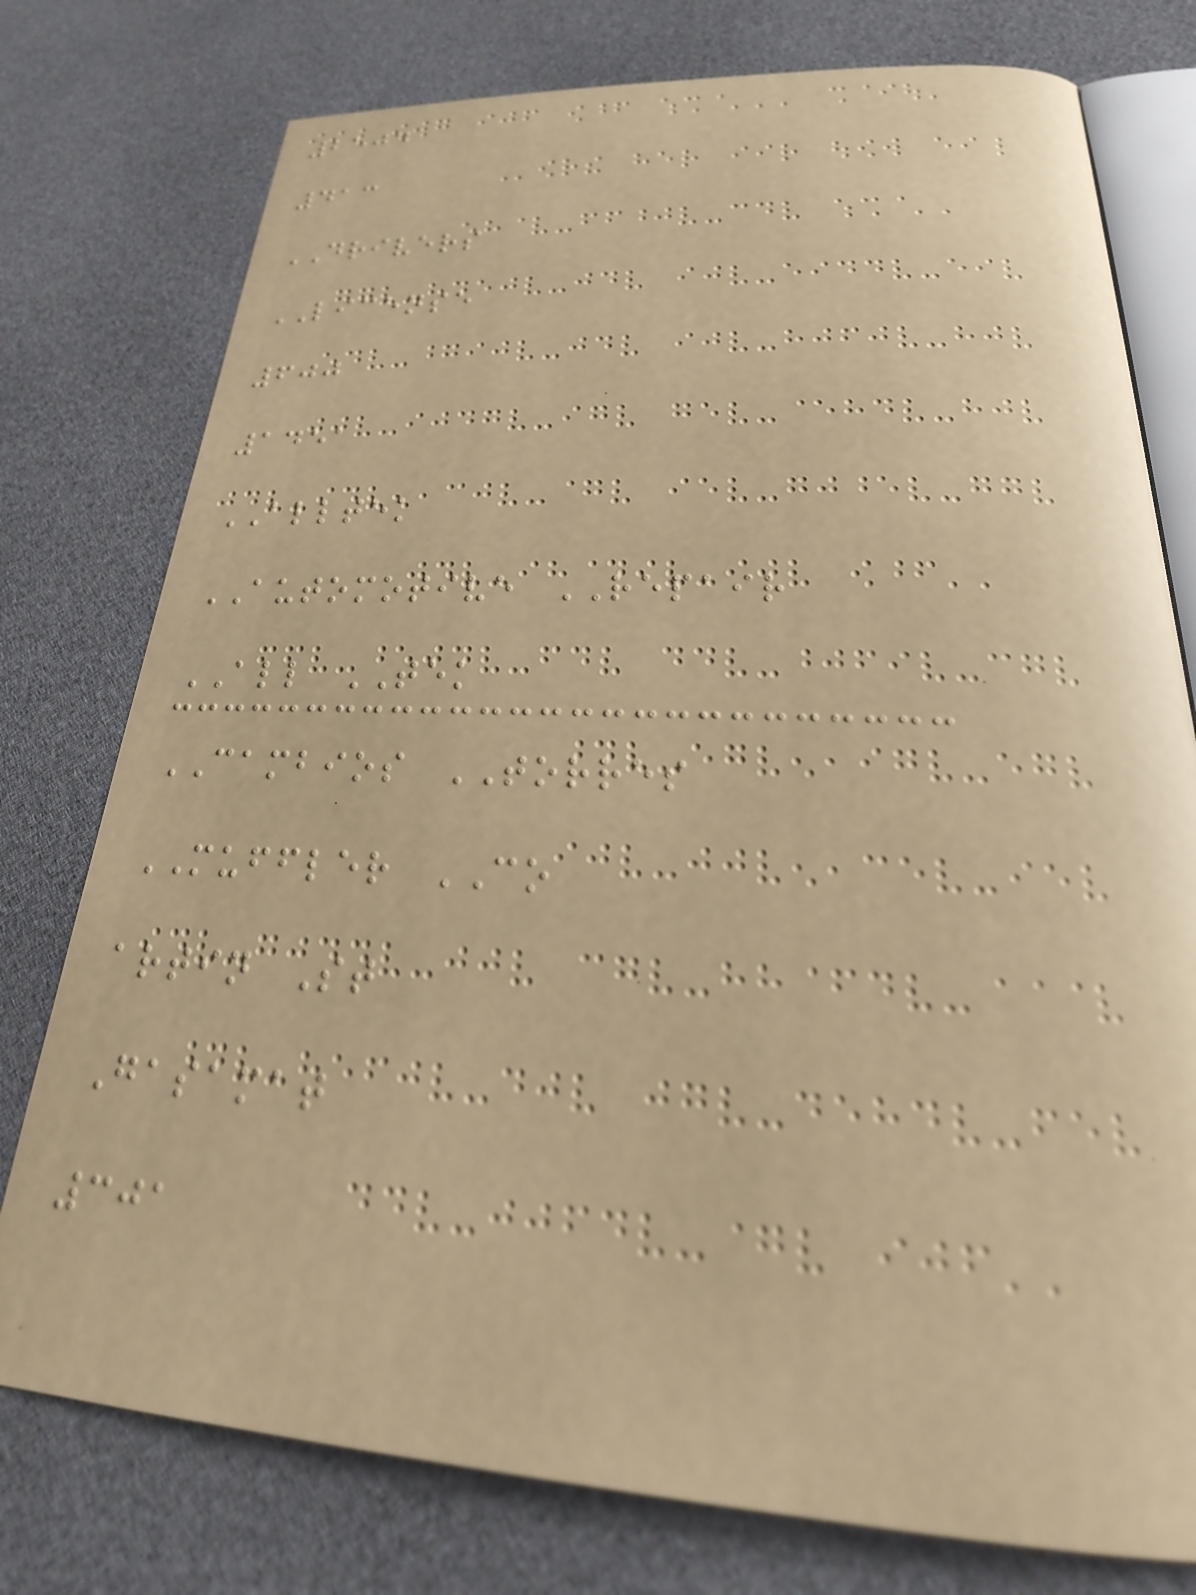2504
413
DRIVERS
LICENSE
600
1451
ALLTEK
AUTOMOTIVE REPAIR
ALL TEK
CAMBIOS TORRES
MUFFLER CO
artin St
Gasamat
301
